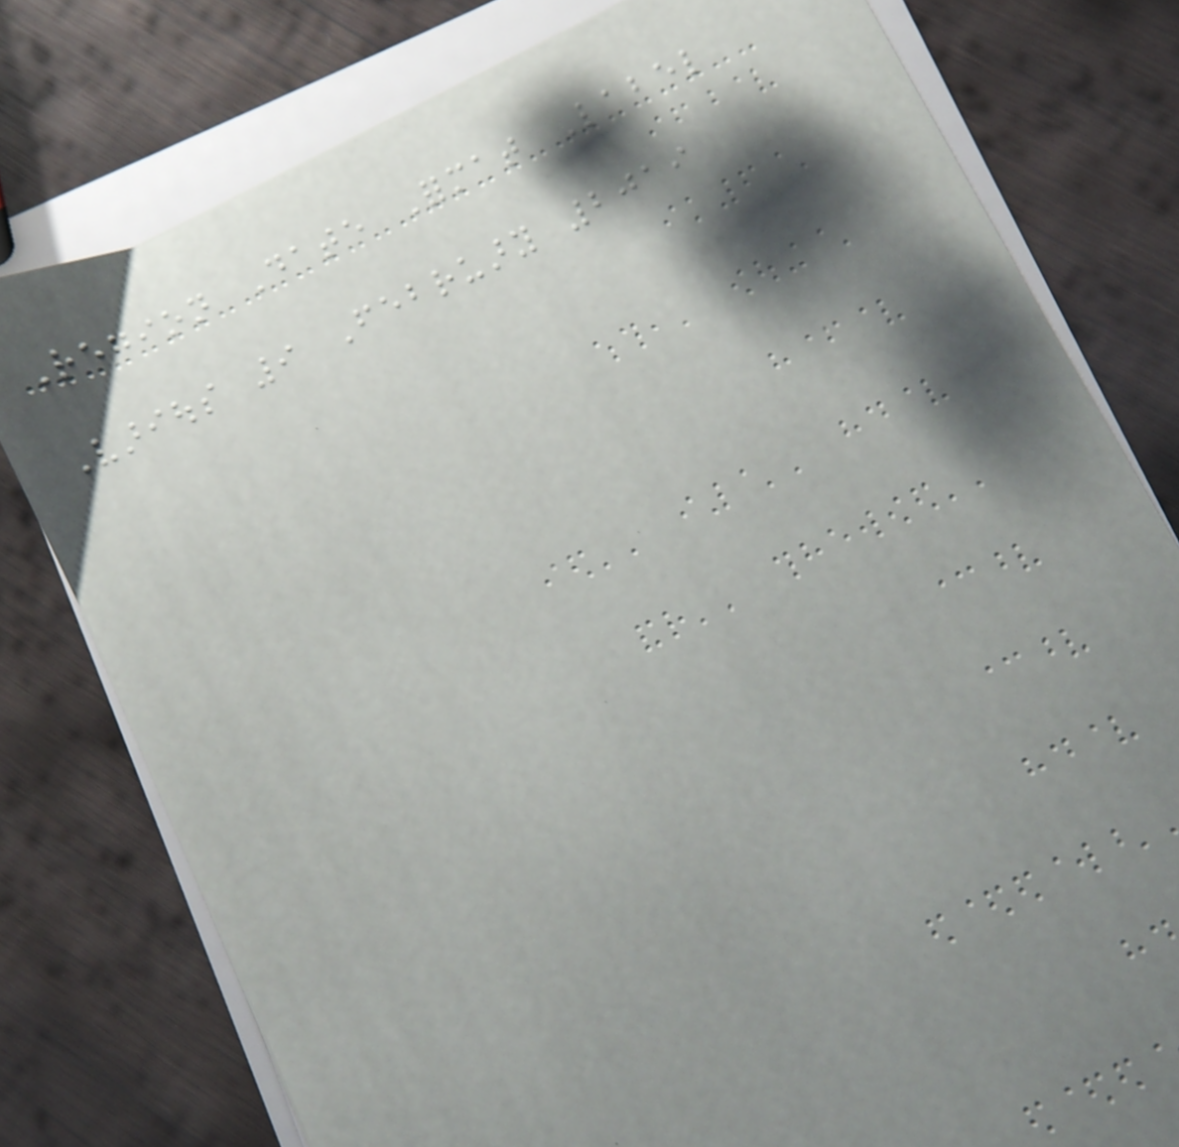Region Date Format Label
Various 9 February 2019
